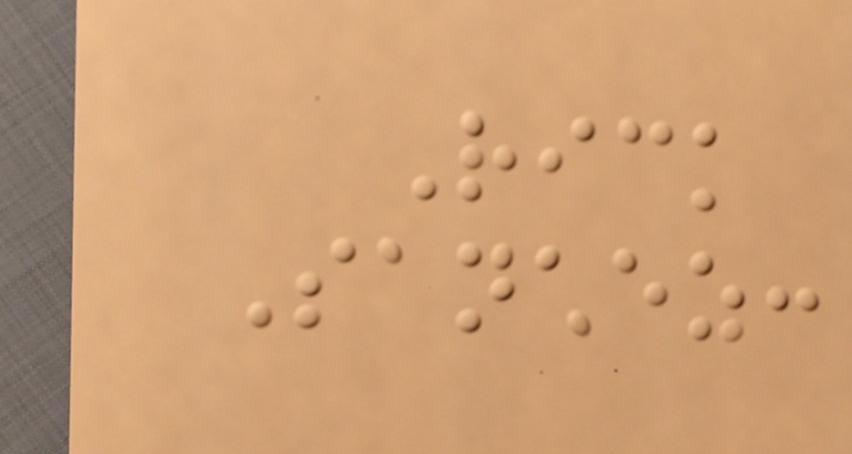Rick
Sanchez:
